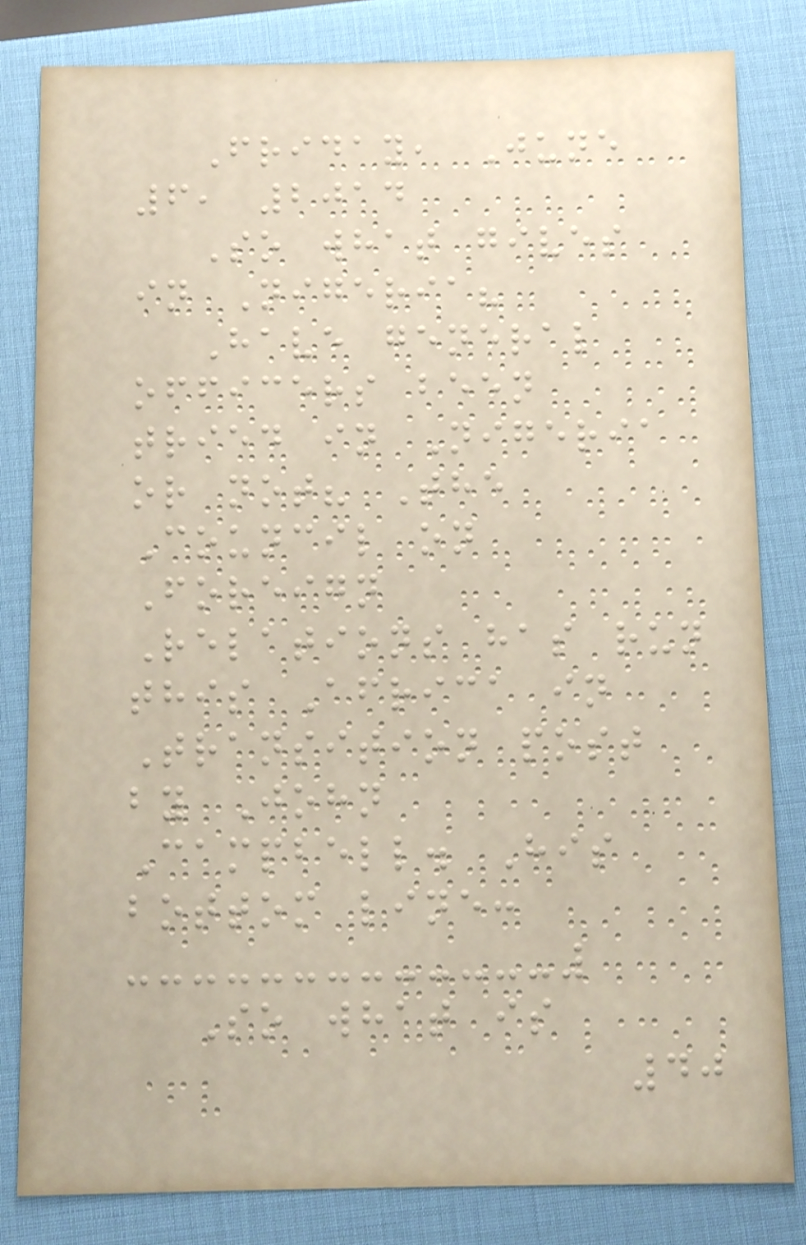Friday, June
6, 2014
So what gives
in Nigeria?
Have general
officers been
tried in Nigeria
or not? The
Council on
Foreign
Relations has run
this Africa in
Transition post
by John
Campbell. His
bottom line:
So what is
40
